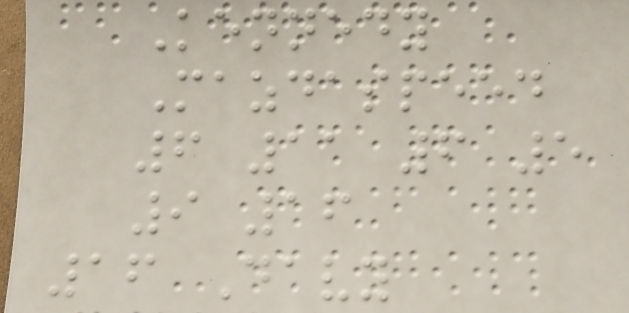Kennedy
Mazdaspeed
6 11 6 5
9 16
16 Davy
